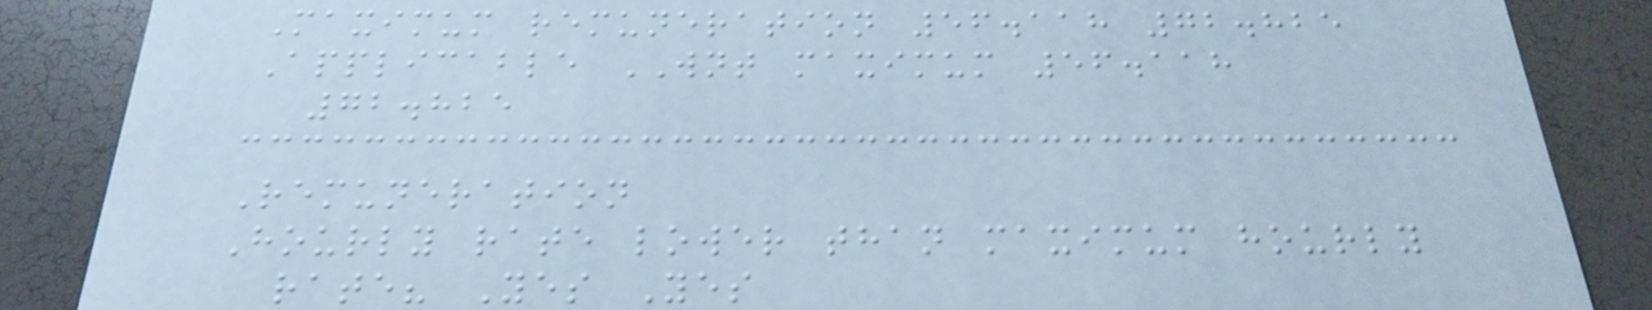Maximum remuneration 56.118 72.825
Applicable WNT maximum 56.118
72.825
Remuneration
Hourly rate lower than maximum hourly
rate? Yes Yes
